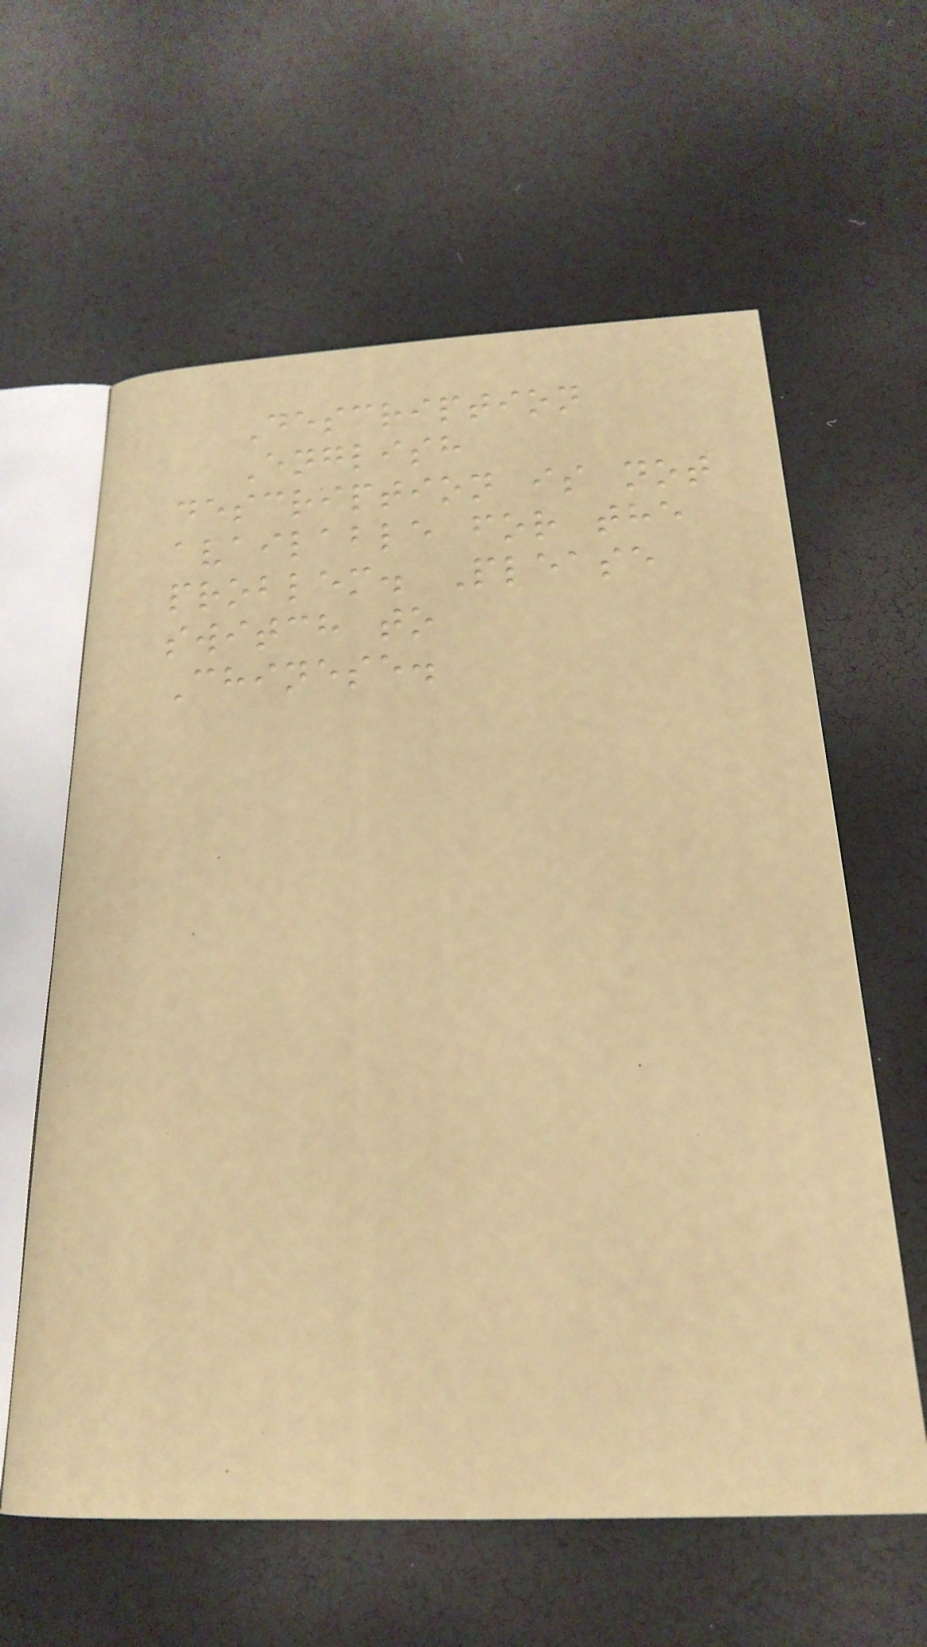Description
English
description is not
available for the
problem. Please
switch to
Chinese.
